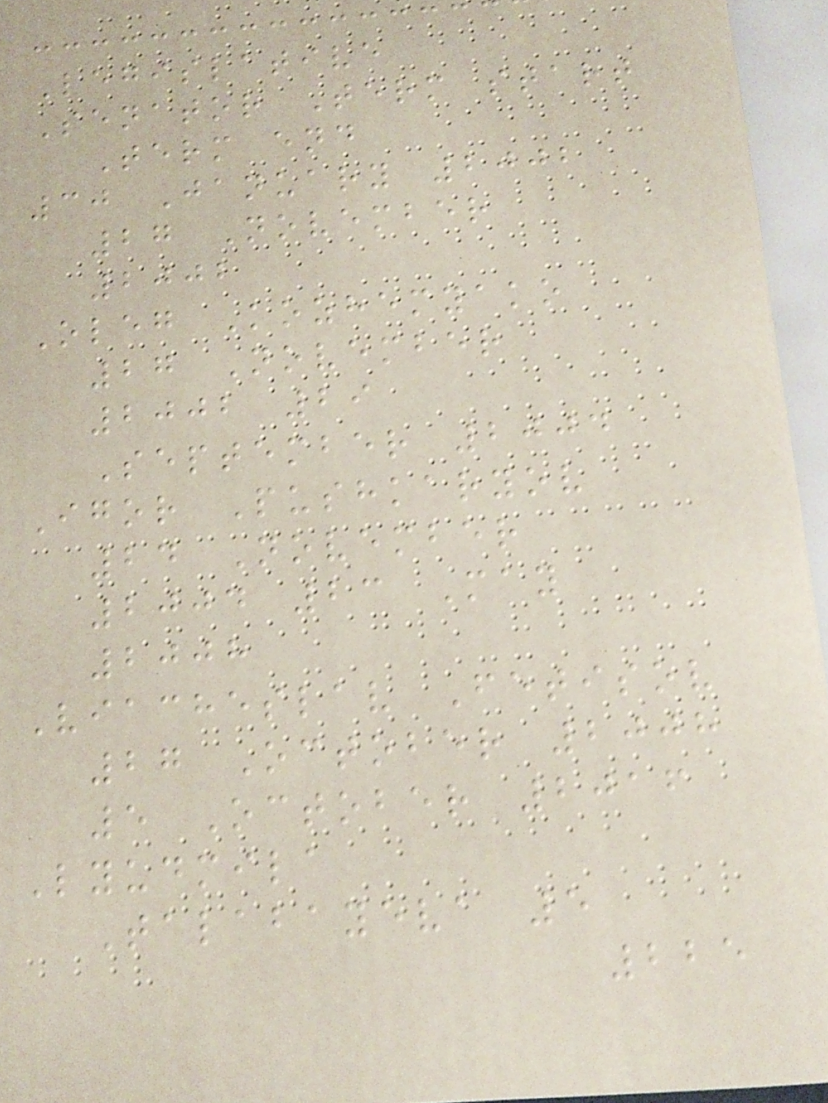Legislative
Senator Term start
Term end
30 January 2002
27 November
2002
Oleg Kozhemyako
27 November
2002 29
September 2004
Igor Pushkaryov
24 November
2004 23 May
2008
Viacheslav Fetisov
27 October 2008
5 October 2016
Lyudmila
Talabayeva 5
225
